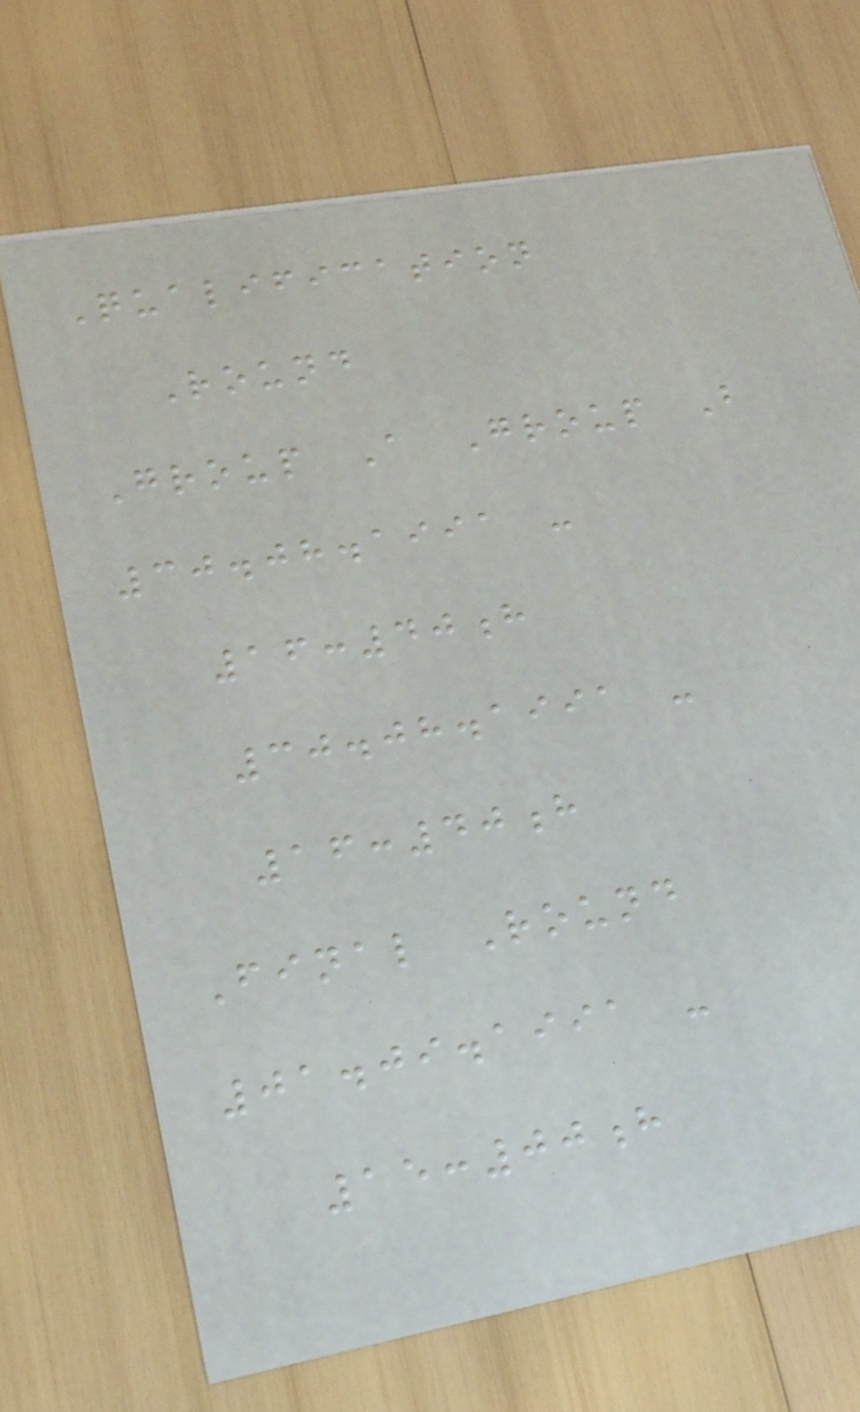Qualification
Round
Group A Group B
30.08.1991 -
16:40h
30.08.1991 -
16:40h
Final Round
01.09.1991 -
15:00h
